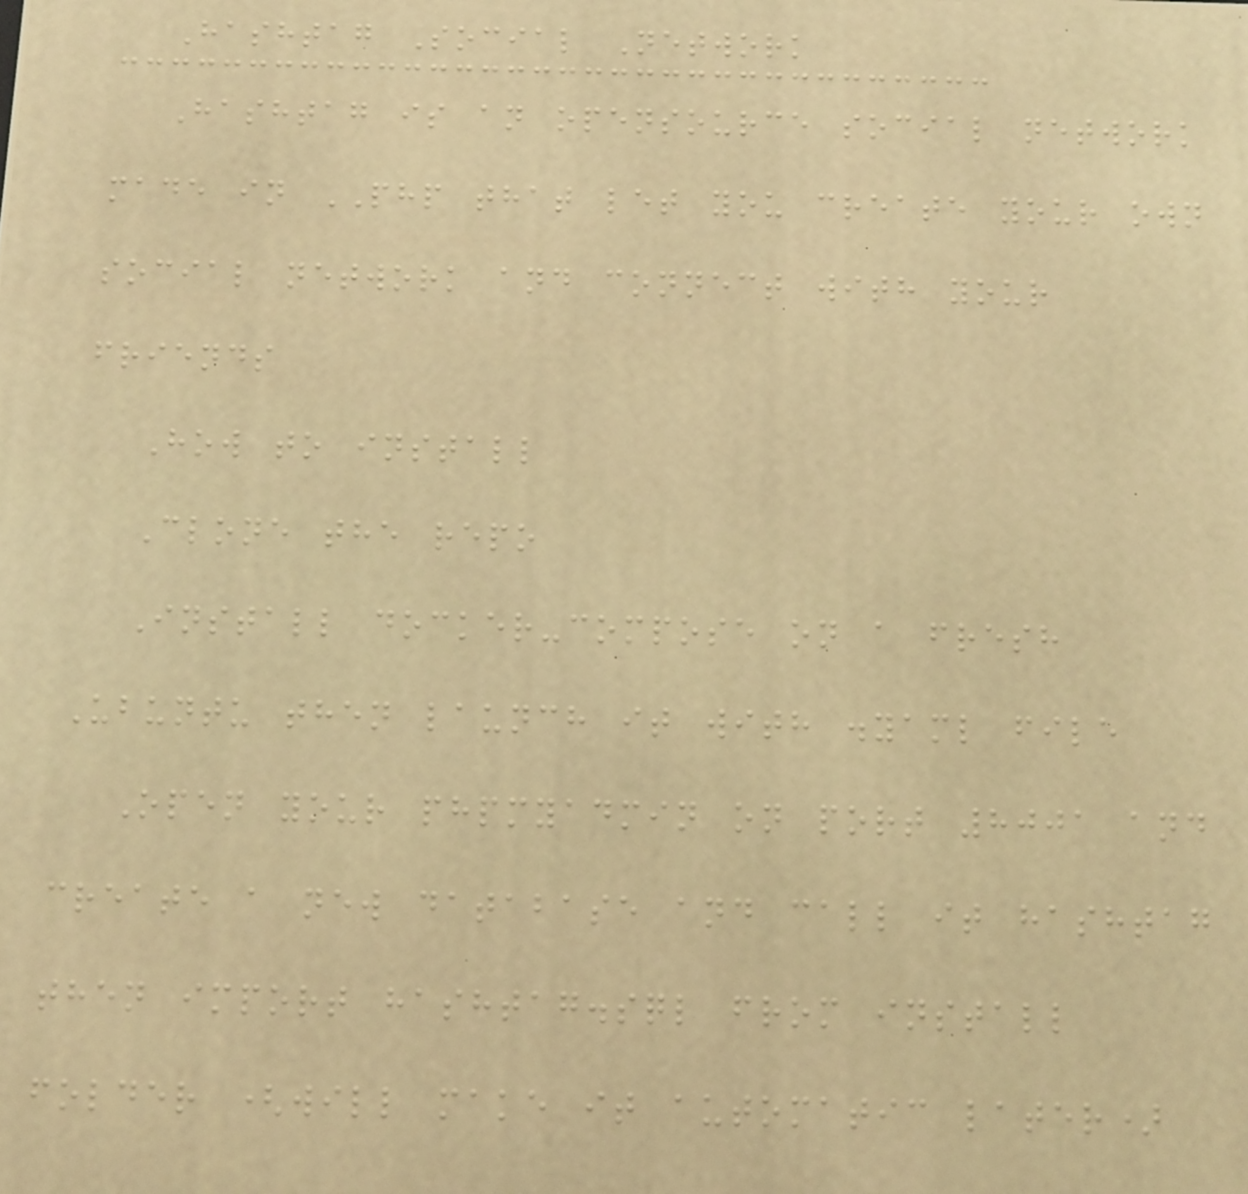Hashtag Social Network
Hashtag is an opensource social network
made in PHP that let you create your own
social network and connect with your
friends
How to install
Clone the repo
Install docker-compose on a fresh
Ubuntu then launch it with .yaml file
Open your phpmyadmin on port 8001 and
create a new database and call it hashtag
then import hashtag.sql from install
folder (will make it automatic later)
